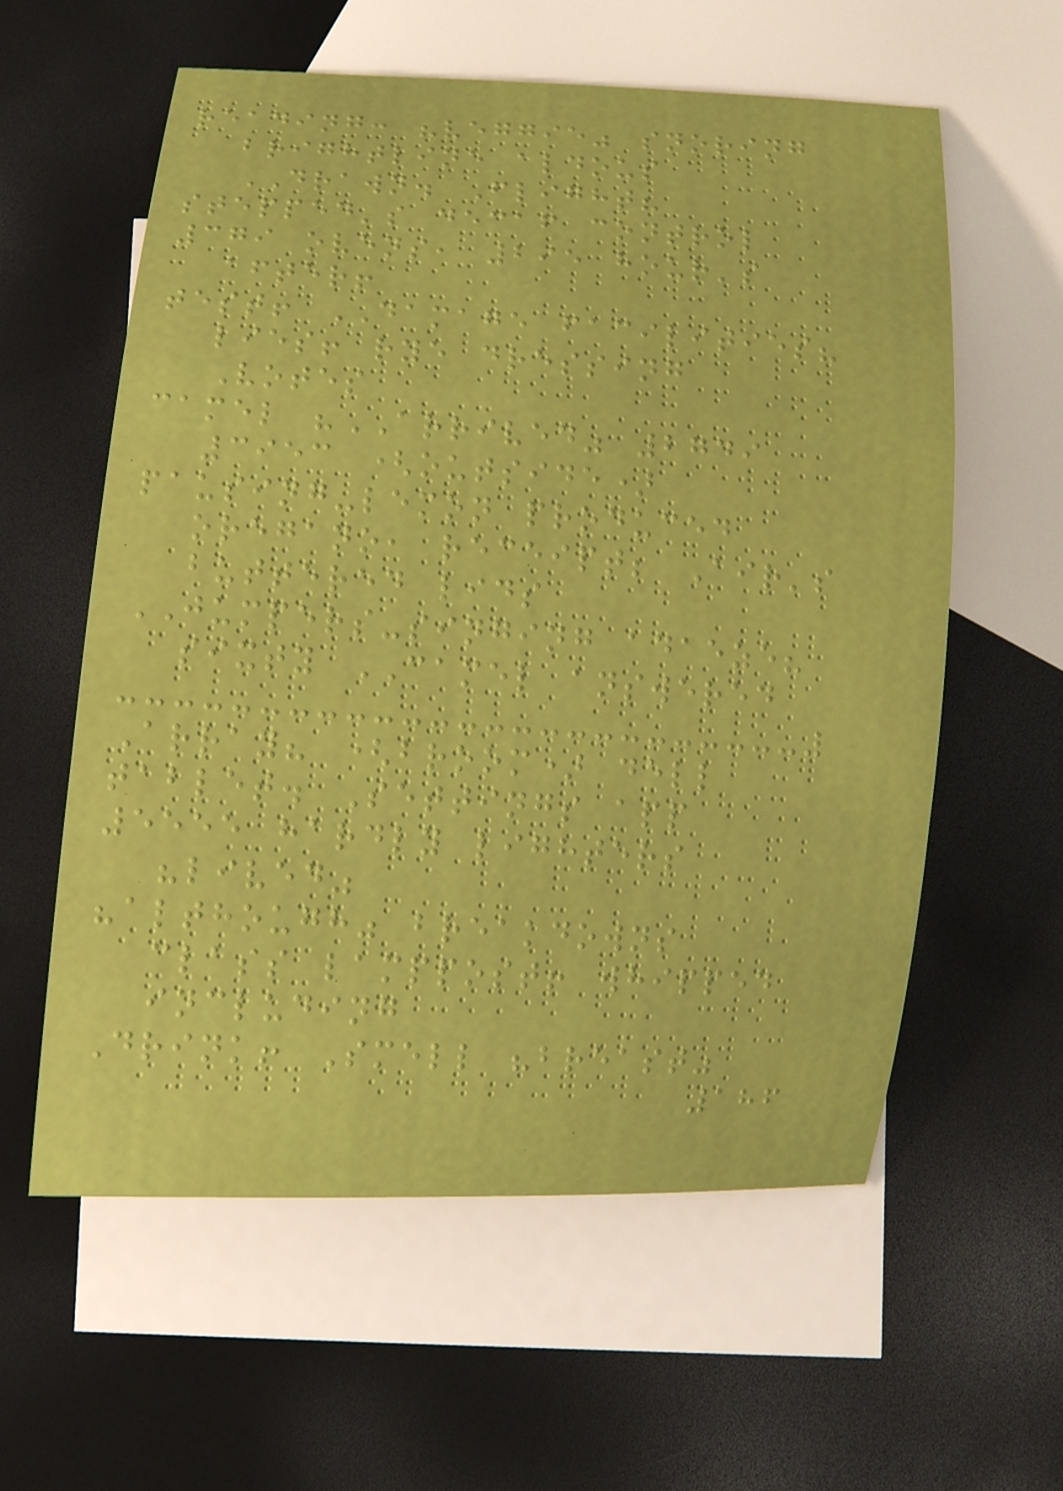reading: "veggie" snoring
brightline aldous
DRAWN. Flight?
stepped's decaf control
379 ovens, 295 hour's
after!
test! DAMAGE facilities?
lies! rye dressing
Votes
camel "ARRIVED" 2749
3953 (outside)
pausing-lemon produced
oregano, receipt; Air's
buttered lids
JUMPERS-singing adaeze?
sixty CAMEL answered
Array? (broom) dell
tablet. Settings app
5555 hardly lighters
"lived"
"although" breakdowns
class lamppost! whipped
including
Drink! Smell "breast"
186
